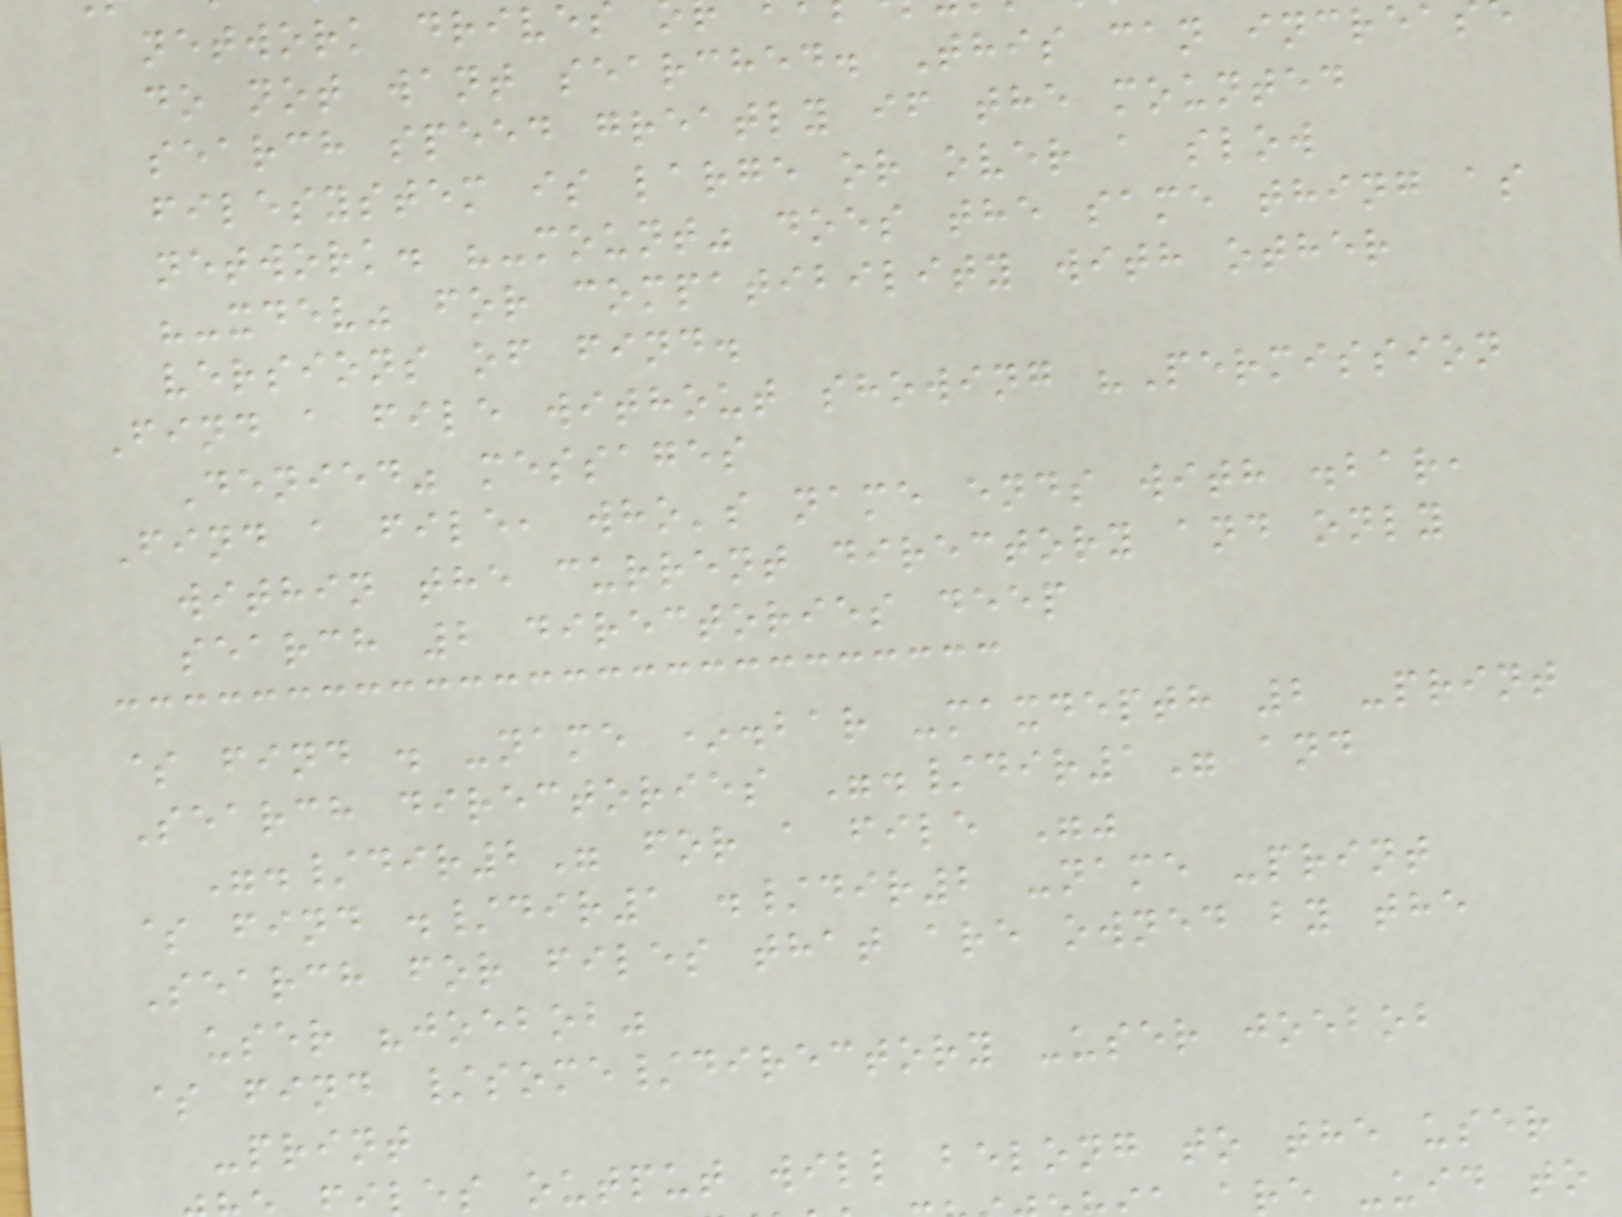network drives
do not want searched. This can increa
search speed greatly if the mounted
filesystem is large or over a slow
network. "-mount" does the same thing as
"-xdev" for compatibility with other
versions of find.
Find a file without showing "Permission
Denied" messages
Find a file, who's name ends with .bar,
within the current directory and only
search 2 directories deep
$ find . -name *.bar -maxdepth 2 -print
Search directories "./dir1" and
"./dir2" for a file ""
$ find ./dir1 ./dir2 -name -print
Search for files that are owned by the
user "joebob"
$ find /some/directory -user joebob
-print
es output will belong to the user
re -uid to
